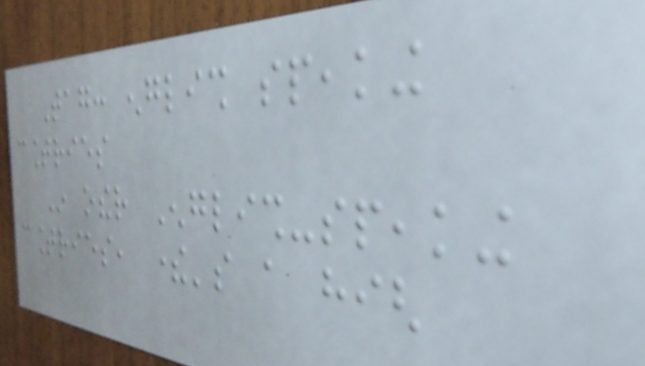Tag: english speaking
countries
In other English-speaking
countries, there's a high
